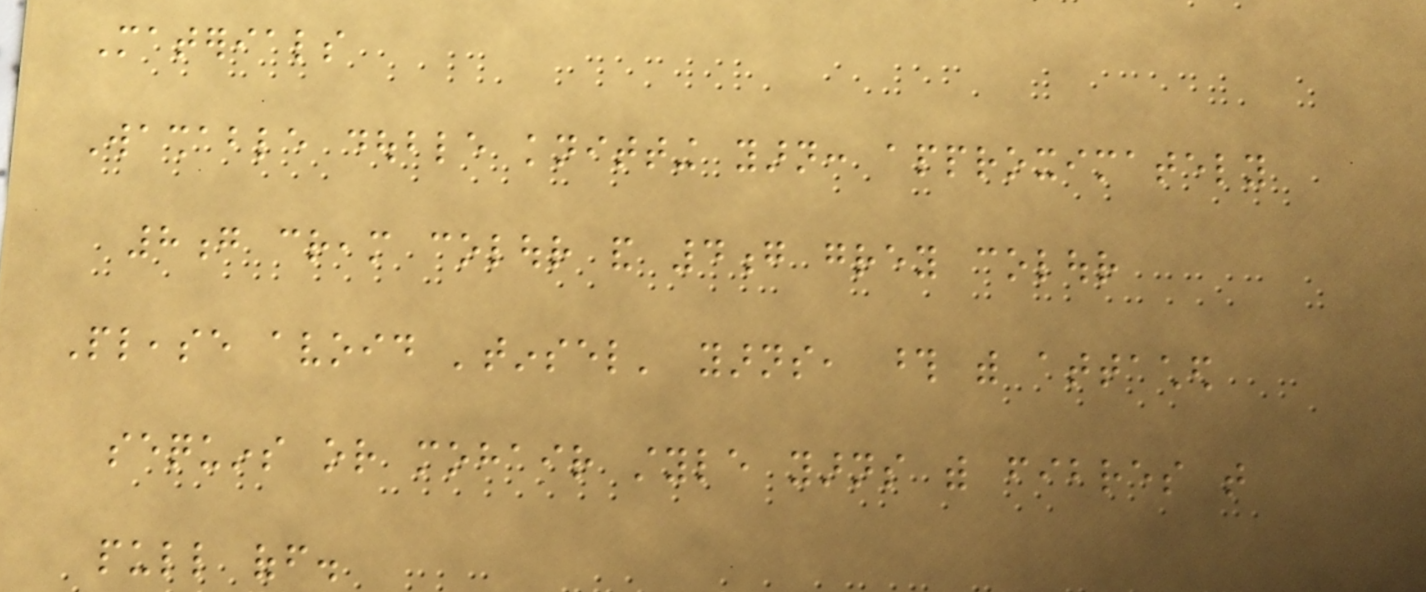Materials
Washable double knitting yarn: approximately
8g cream colour and 4g grey colour
Please avoid 'tinsel' yarns, those with attached
sequins or mohair style yarns with fibres that
pull off.
